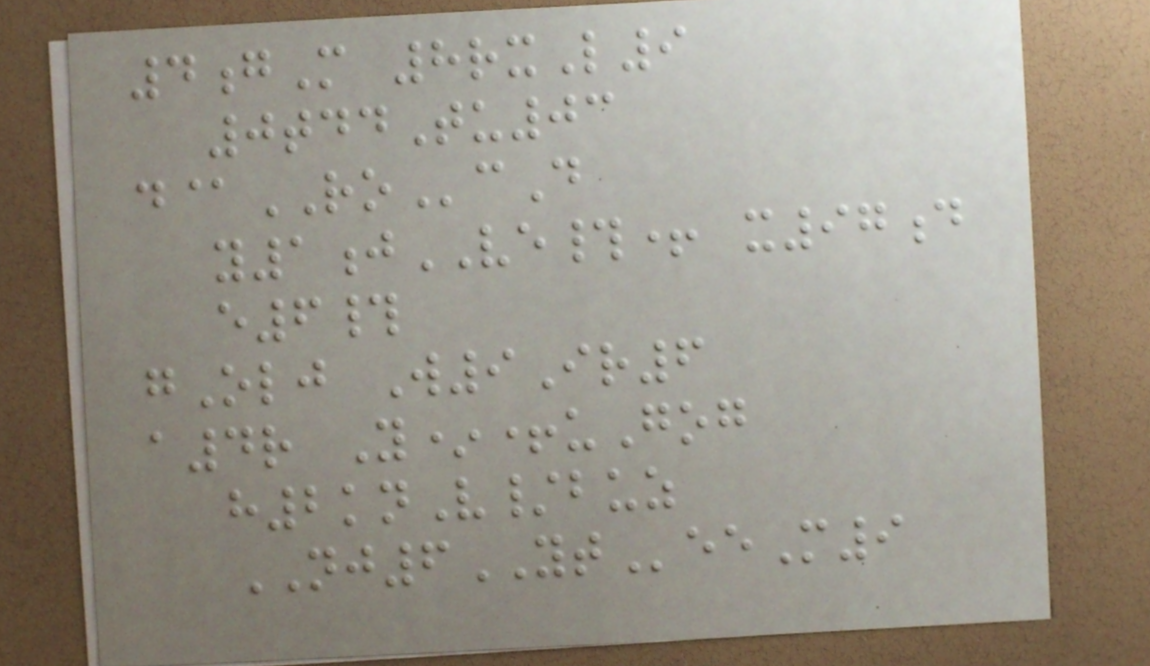4gM 8rxL9
0tddTu03
d@ROcD
y1jVE#+ x97d
e6#
gOlj W9Ir6
a4r Y*+uGog
h2knV/buz
NJ6YTeeM9
